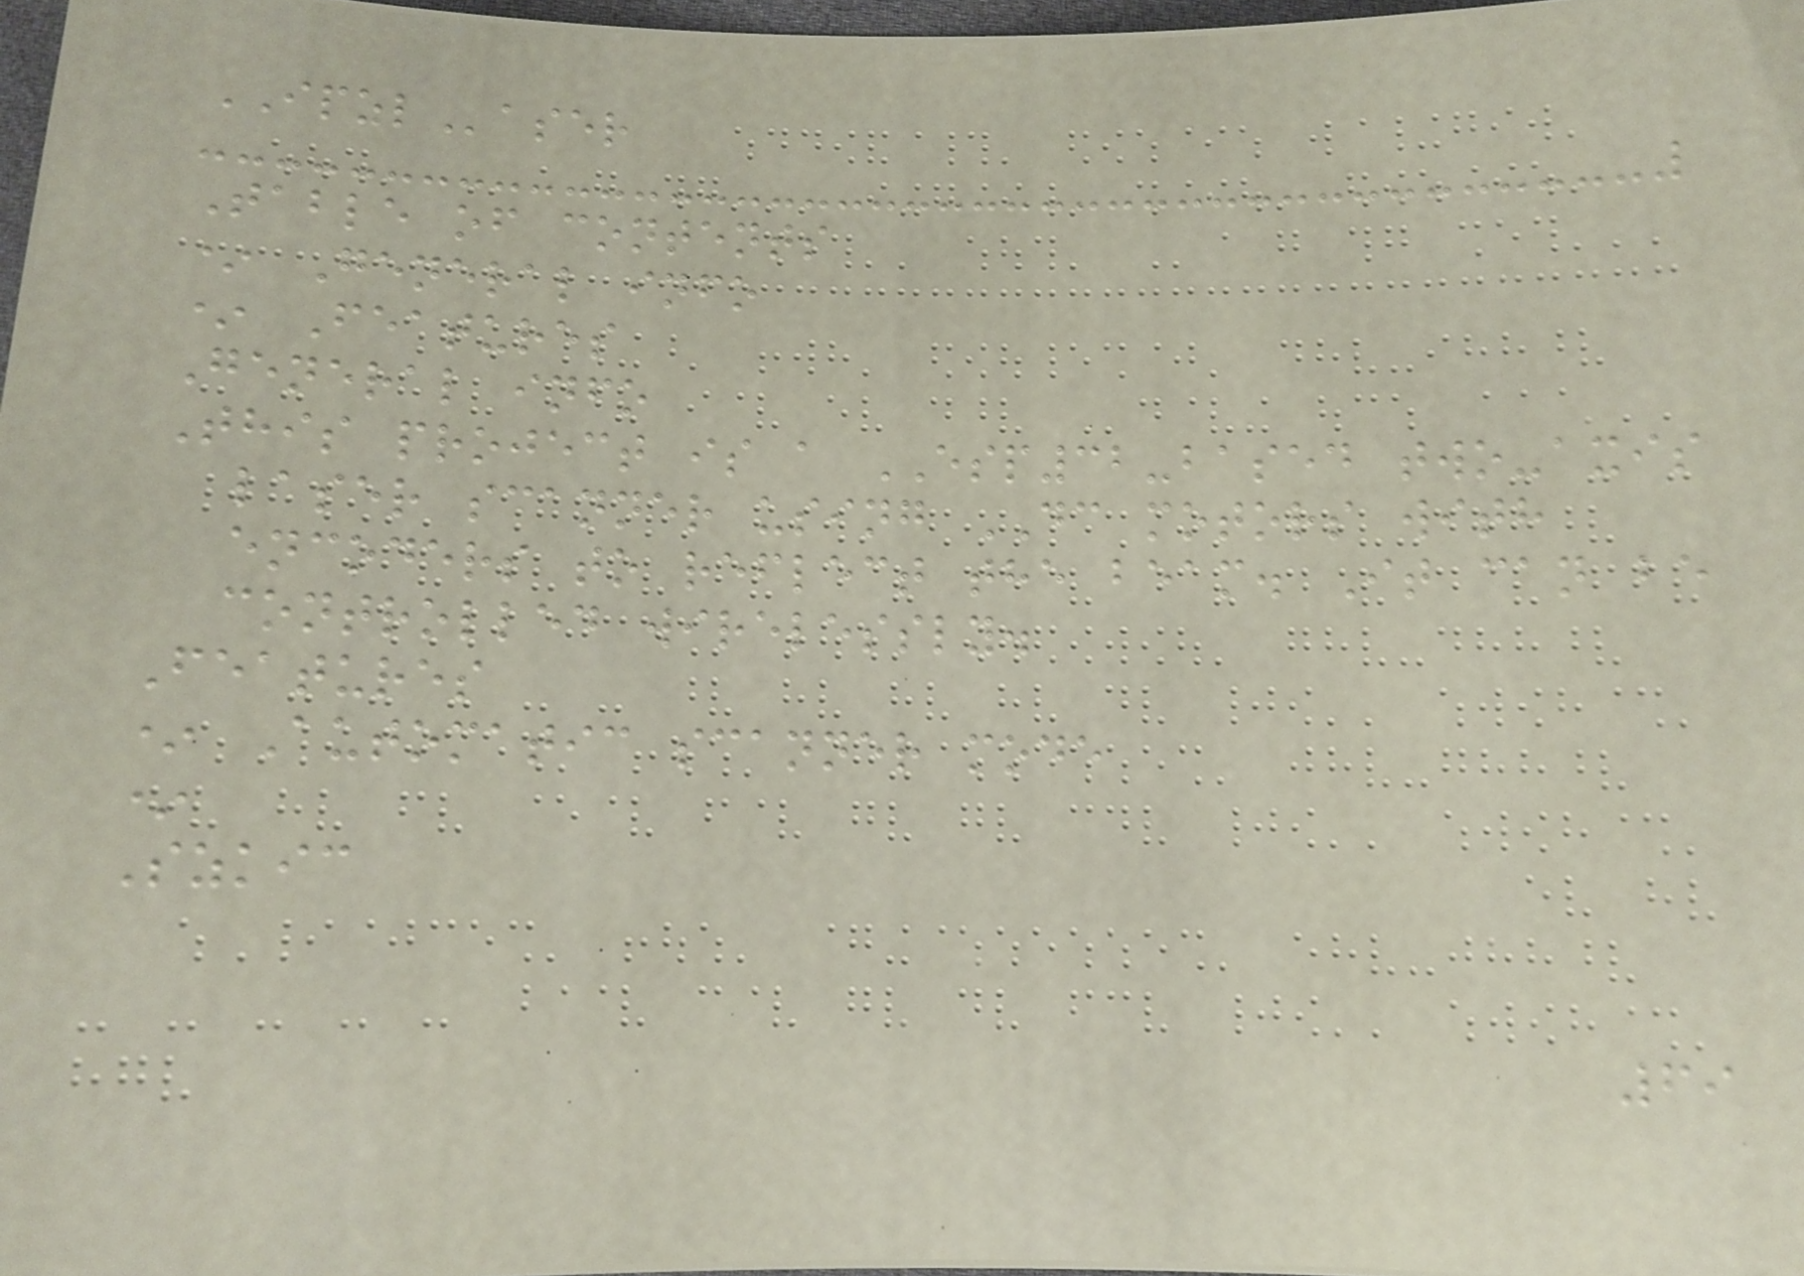IPZLaser
Table of contents
* General info
* Features
General info
This project is a ESP32-based two-axis
laser scanner using DC motors with
encoders to reflect the beam. It can be
controlled wirelessly.
Features
* Automatic scanner mode
*
Szkic
69
